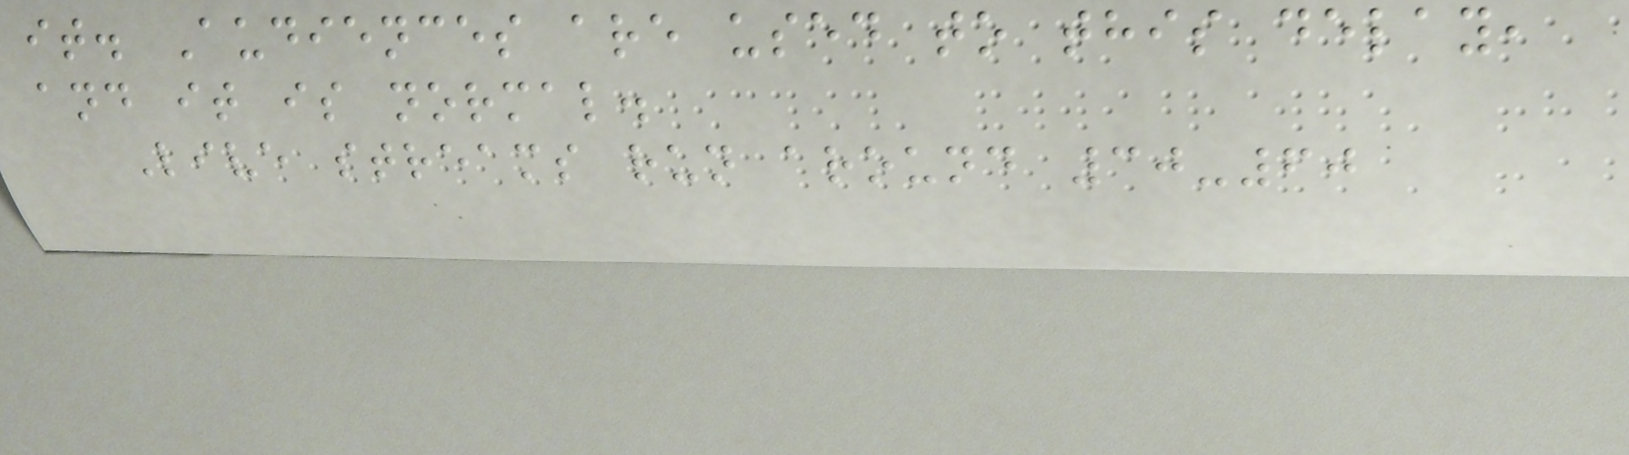it. Audiences are used to this delay,
and it is normal.
Live streams run around 30-60
